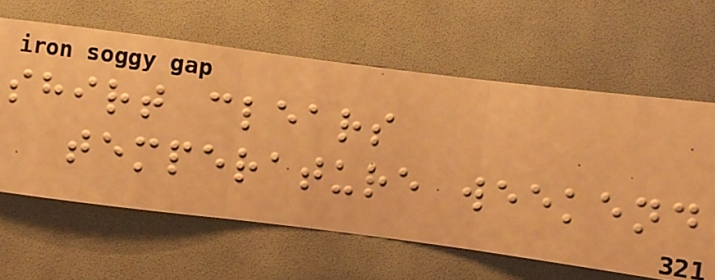shirt clears
temperature weekend
